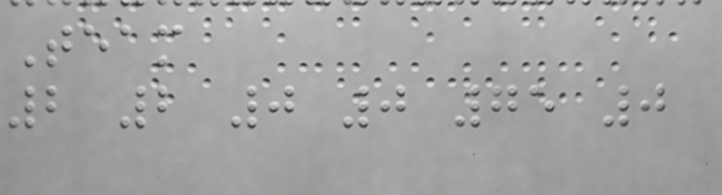Team
2 2 0 0 75 0
